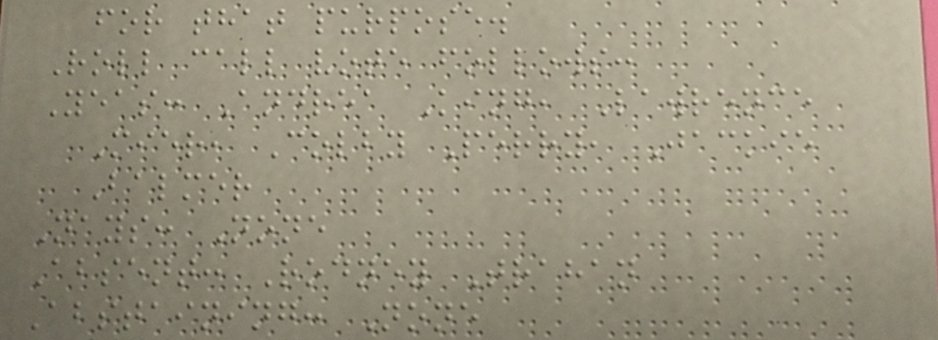for that purpose.
Roll call vote follows:
Yeas: Andrea King, Lawrence
Mier, Colby Perry, Jackie
Balmer
Nays: None
Absent: Rodney Trahan
Abstaining: None
